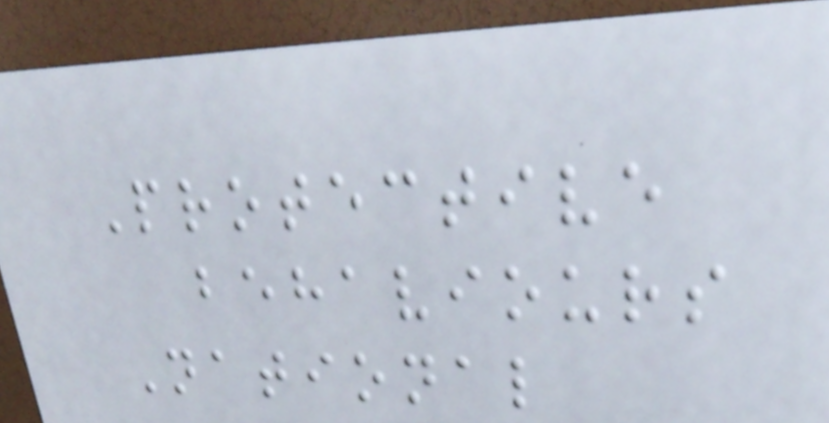Protective
behaviours
National
